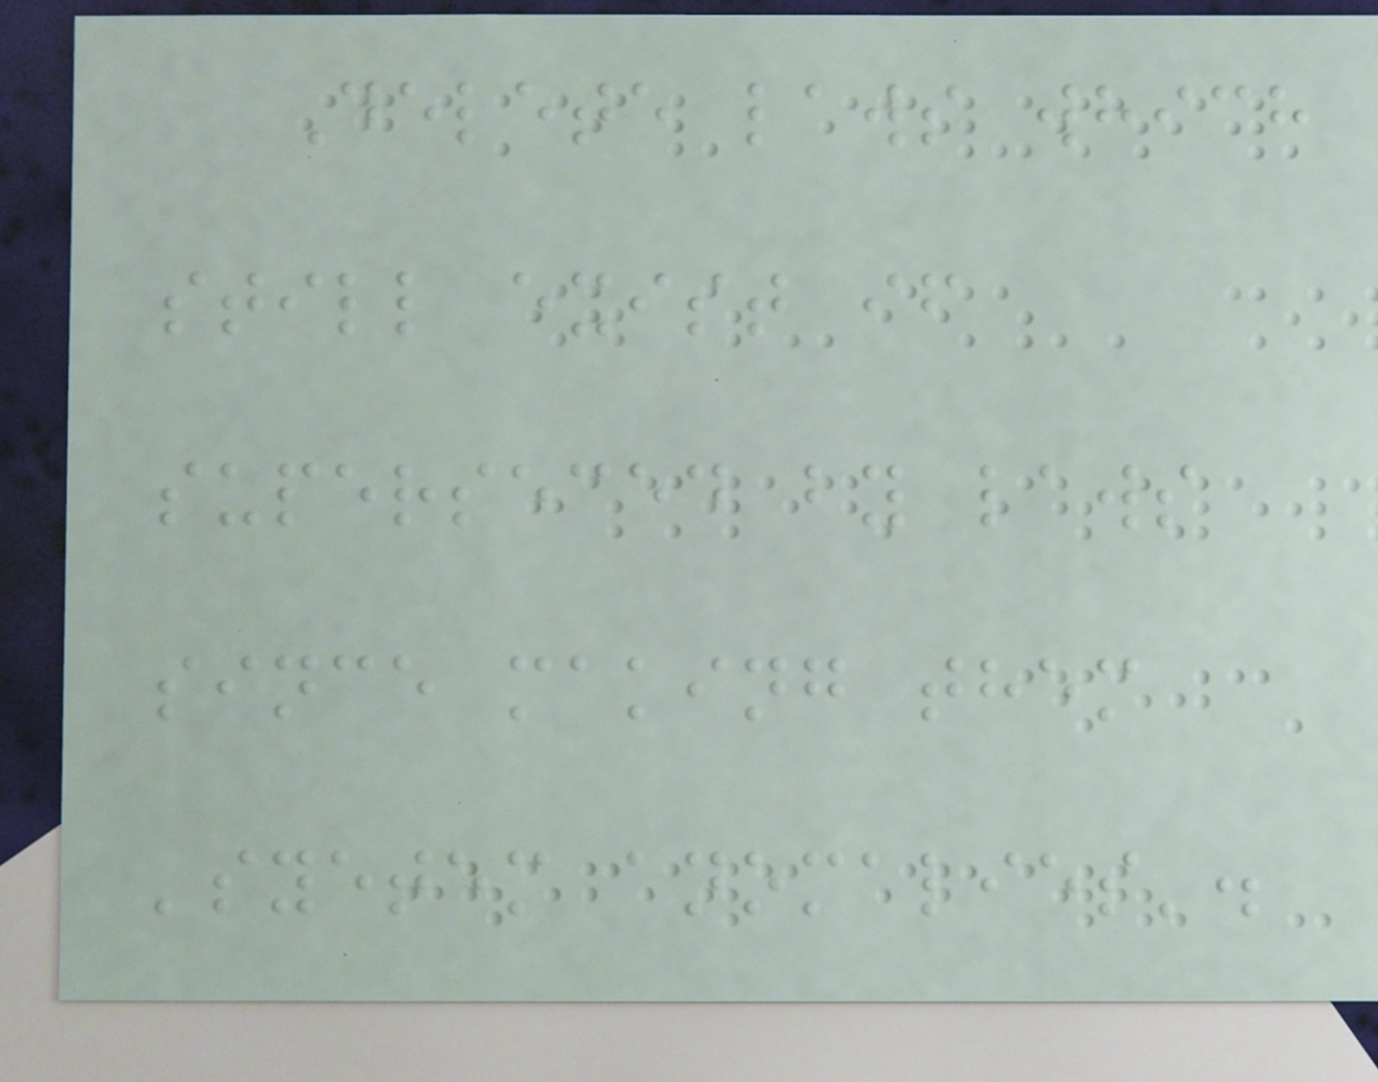Delete laws which
still exist if
superseced by laws
since making them
'syetem anomalies'.
